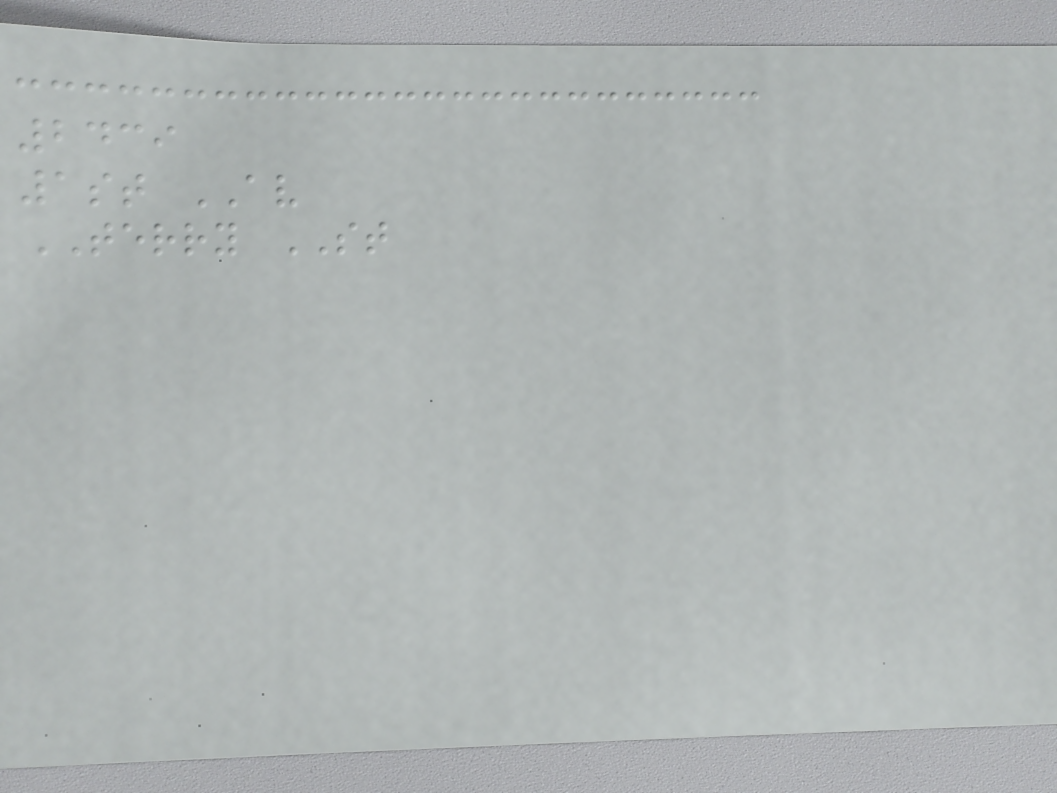2439
1st AV
TERRY ST
